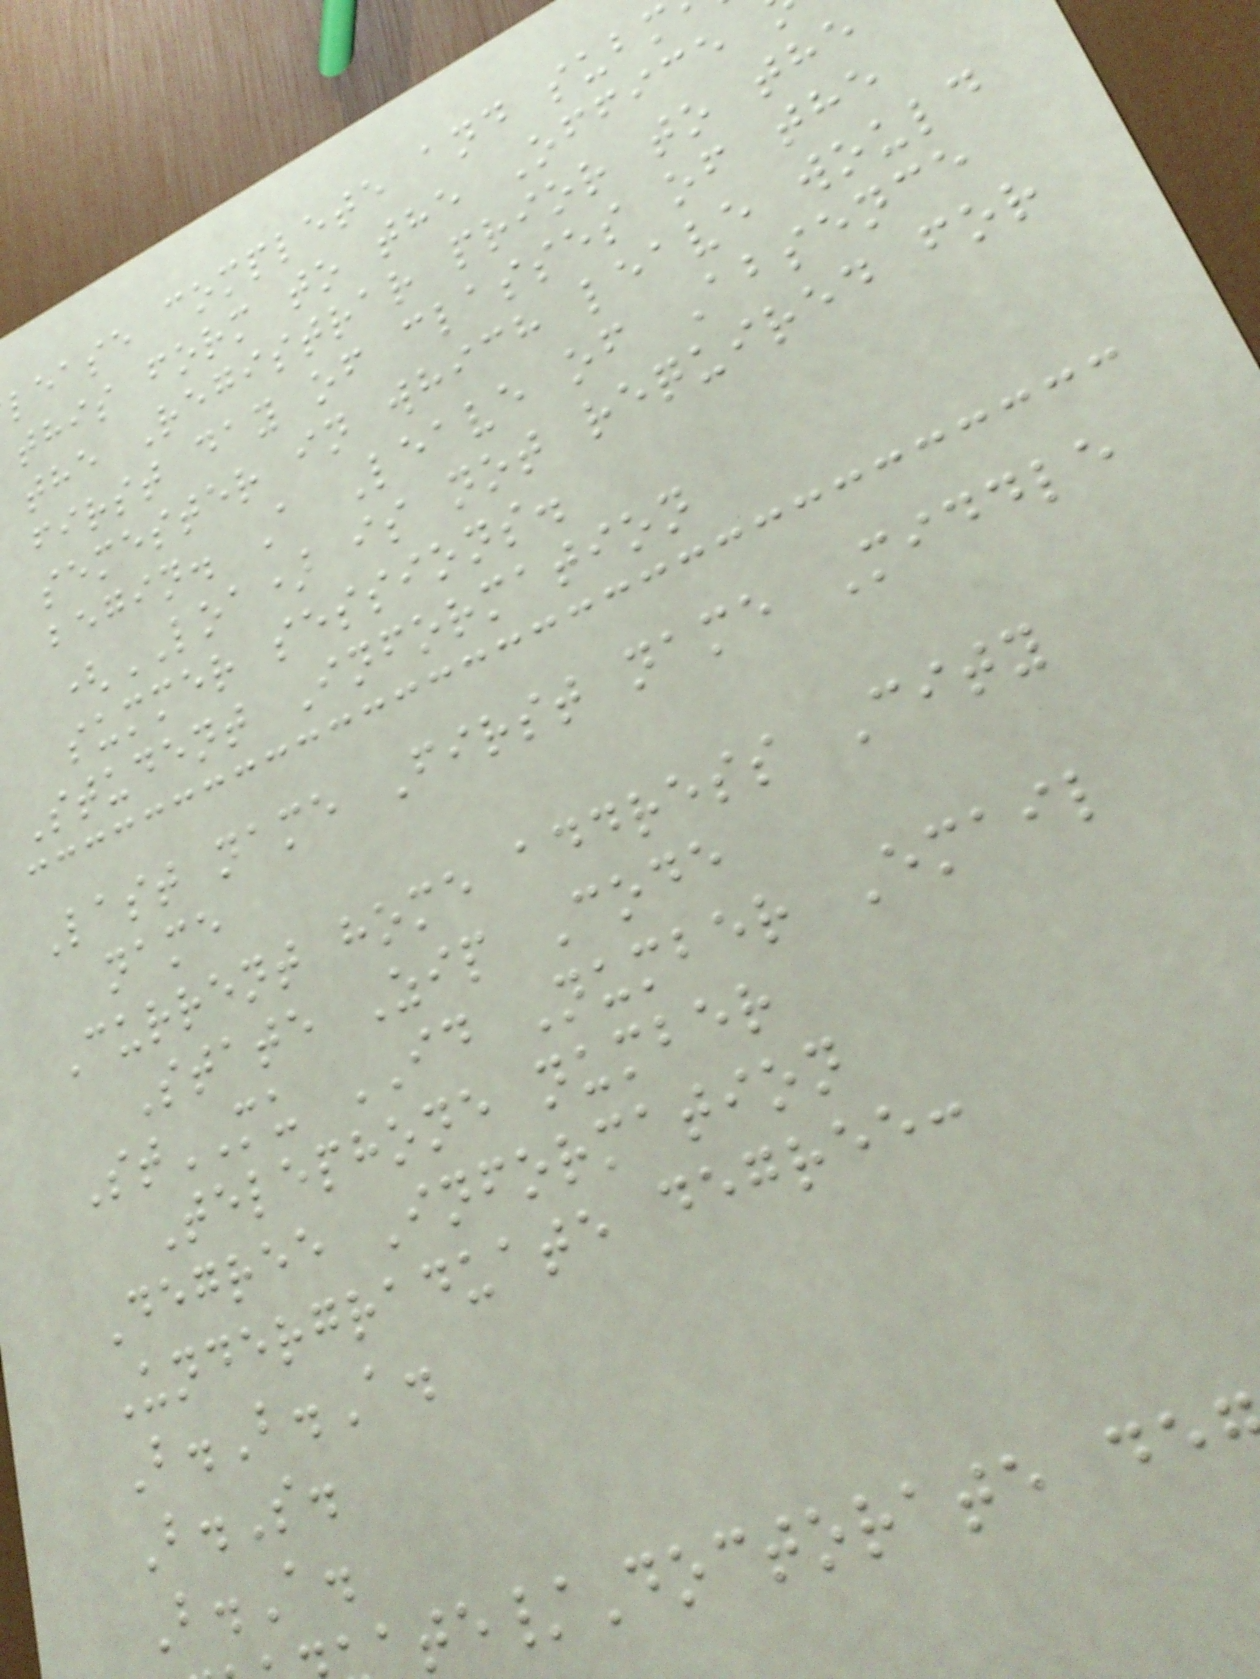lease complete and subm
this form to the Office
the Registrar prior to the
first day of classes of the
semester in which leave would
begin. A Leave of Absence
(LOA) is not required for
summer sessions.
Student Information
Last name First name Middle
name
Current home address City
State Zip Code
StMU ID Number Email
Telephone number
Degree Information
Undergraduate degree:
B.B.A.
B.S.
B.A.
te/Doctorate de
